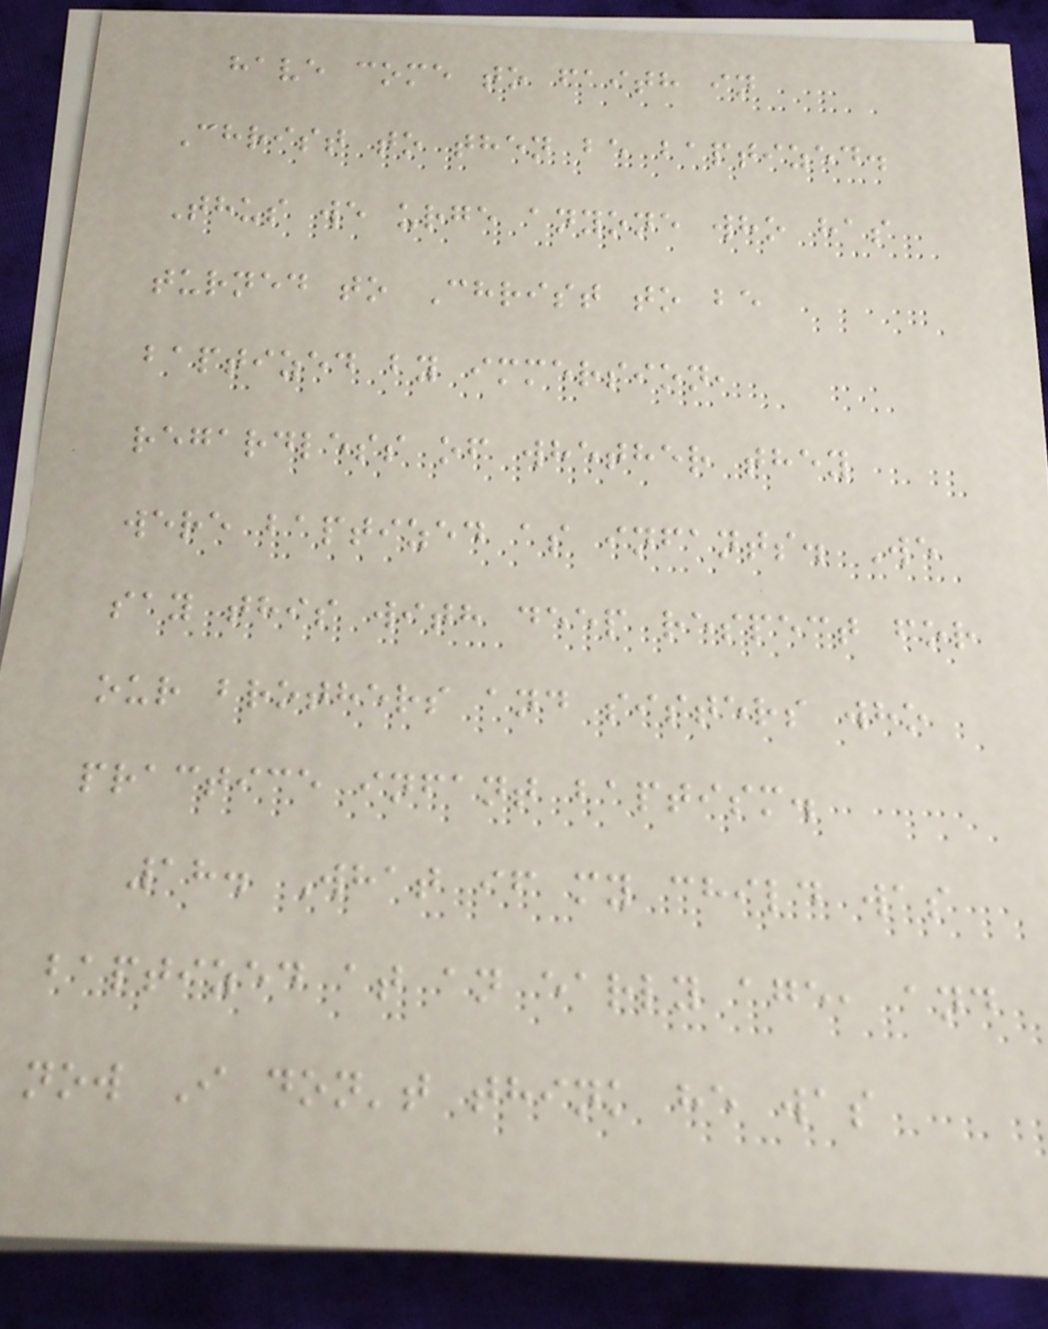have come to faith in
Christ to then be baptized.
Thus we urge anyone who has
turned to Christ to be
baptized by immersion,
regardless of whether they
were baptized as infants. We
say this with deep respect for
our brothers and sisters who
practice infant baptism.
18. What if my child was
baptized at an early age, and
now I don't think he was
